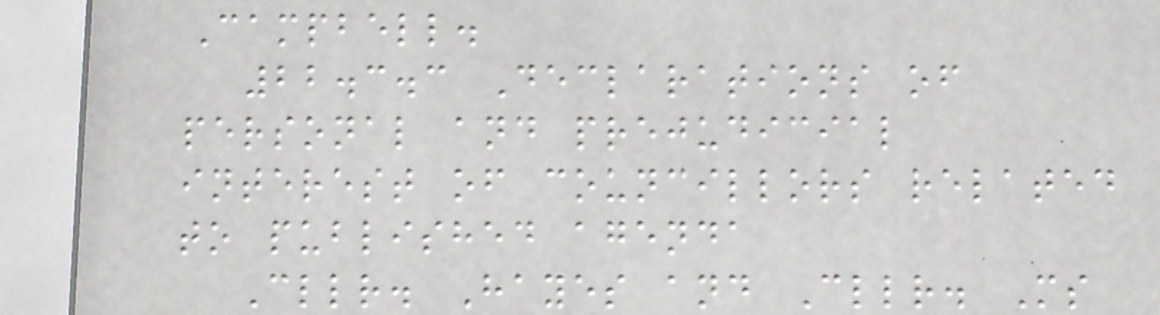Campbell.
22.3.3 Declarations of
personal and prejudicial
interest of councillors related
to published agenda
Cllr. Hayes and Cllr. Ms
